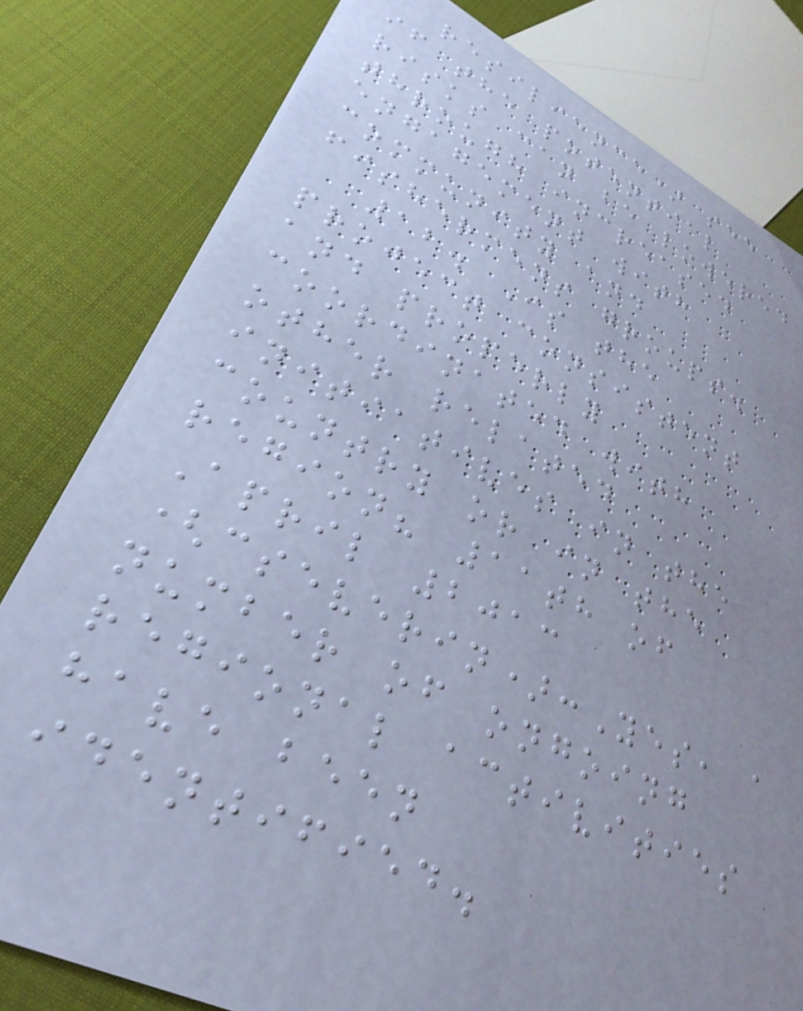resilience) see
if the potential
risks can be lowered
through increased
engagement with
community and
fishermens groups.
12. Is the
project consistent
and properly
coordinated with
other related
initiatives in the
country or in the
region? 11th of
April 2013
(cseverin):Yes, a
number of ongoing
regional activities
have been
identified.
